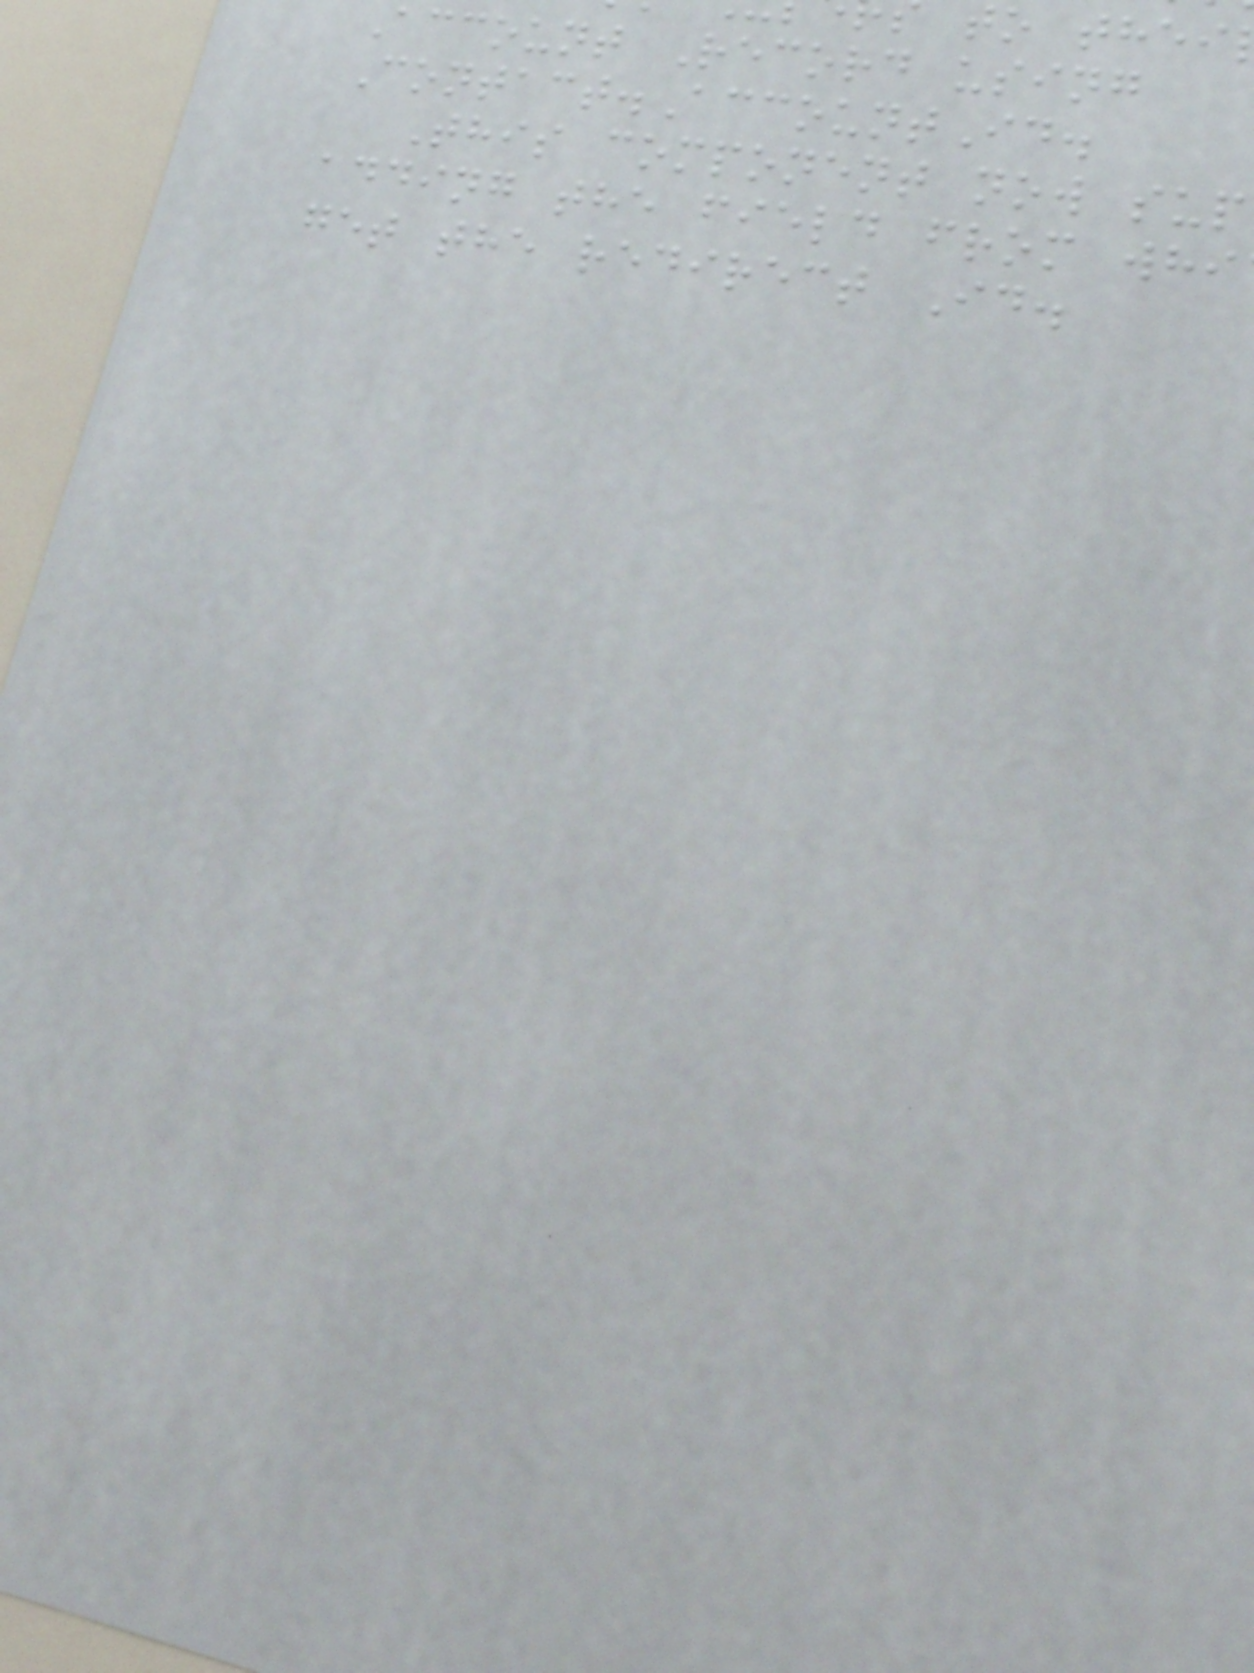to thei
Account Record using
Contact.AccountId.
This component now sup
adding the field from whi
get the redirect Id.
